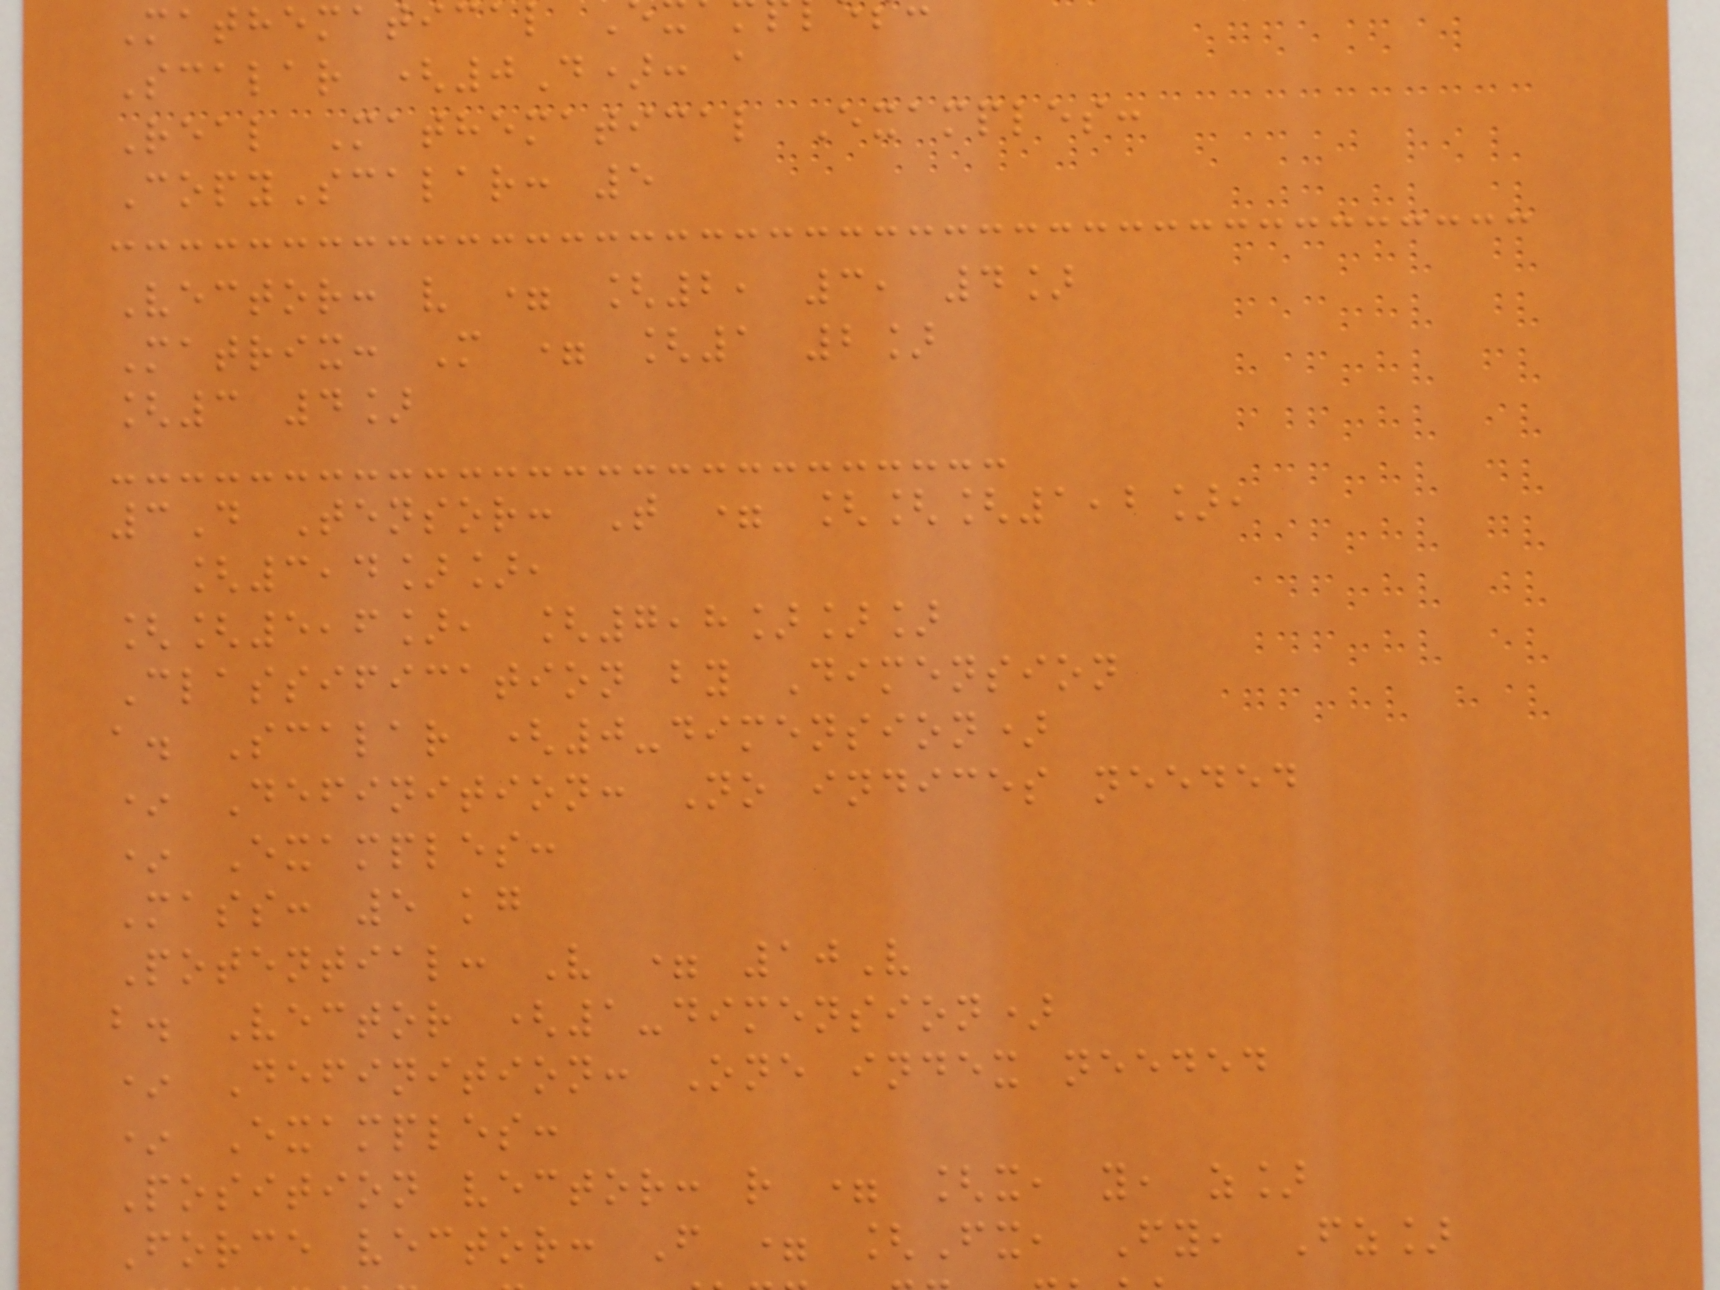Mathematical
Scalar (0D): a
Real Mathematical Examples:
CopyScalar: 5
Vector: v = [2, 3, 4]
Matrix: M = [1 2]
[3 4]
3D Tensor: T = [[[1,2],
[3,4]],
[[5,6], [7,8]]]
Classification by Dimension
a. Scalar (0-dimension)
* Definition: No indices needed
* Examples:
Mass: 5 kg
Potential: V = 10V
b. Vector (1-dimension)
* Definition: One index needed
* Examples:
Position vector: r = [x, y, z]
Force vector: F = [Fx, Fy, Fz]
